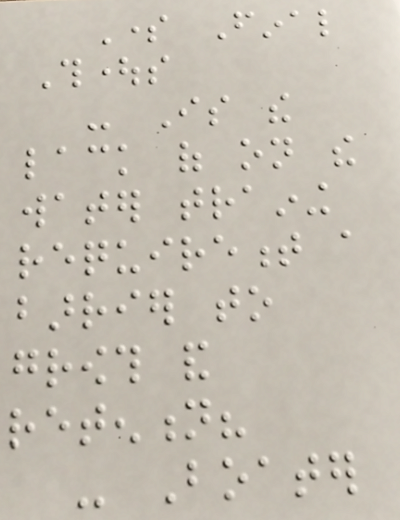Some Final
Thoughts
- Is the
lack of on the
water training
requirement a
barrier to
growth and
retention?
- Boater
